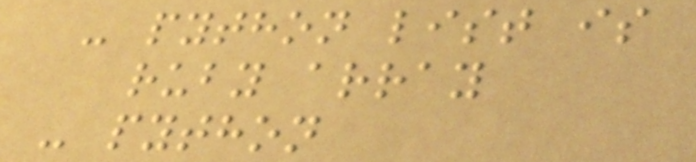- python list is
ruby array
- python
